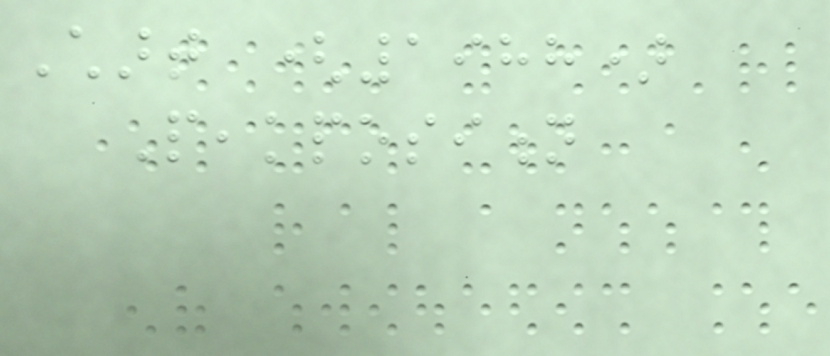Chart (1988)
Peakposition
